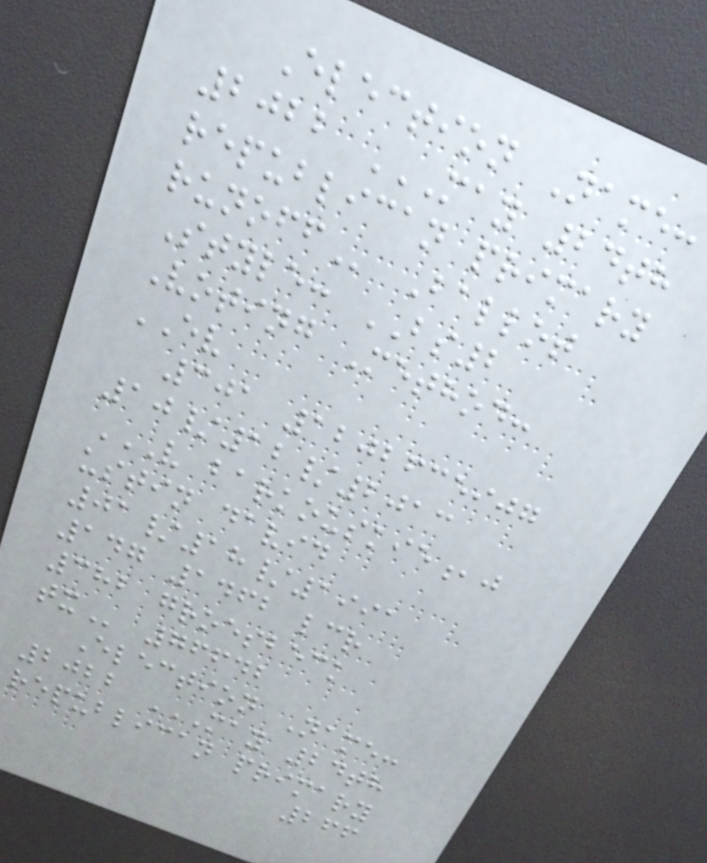Election Name:
2022 MAY 24TH
REPUBLICAN PRIMARY
RUNOFF Ballot
Style: BS2
Voting Method:
EV
301 1202635907
10/12/2013
V BARKOUSKIE,J
USTIN DAVID
01/18/1991
147 1462 LCR
382 GROESBECK
TX 76642
Election Name:
2022 MAY 24TH
REPUBLICAN PRIMARY
266
